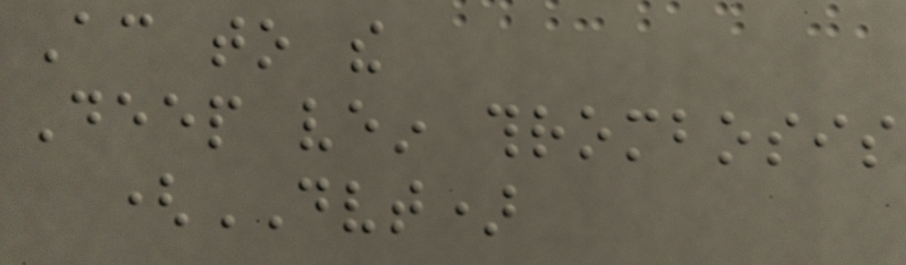According to the
Deep vein thrombosis
(DVT)
